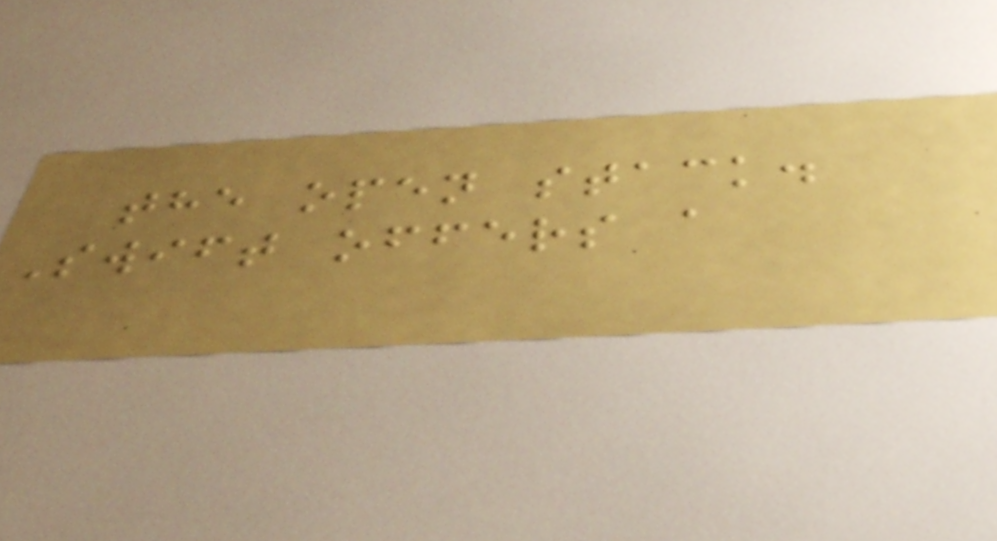the open stack.
Swift offers a
